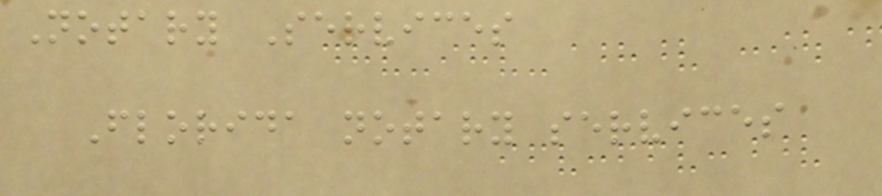Notary Services
Florida notary services
